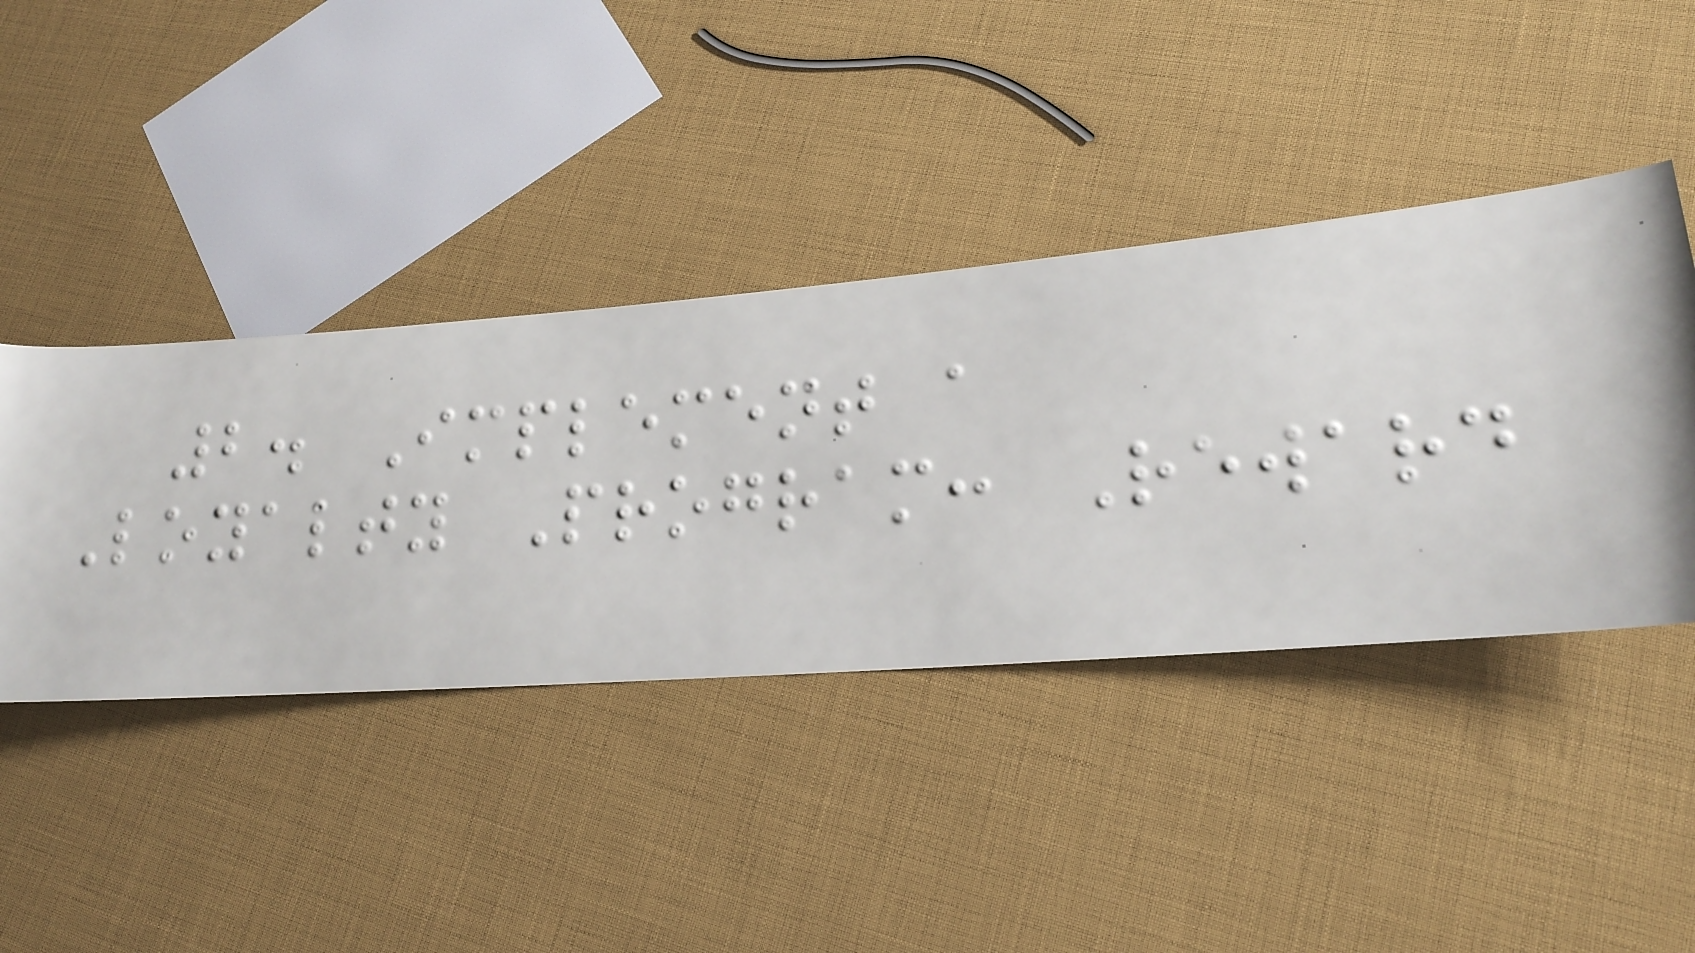2. Implement a
Loyalty Program: Reward
